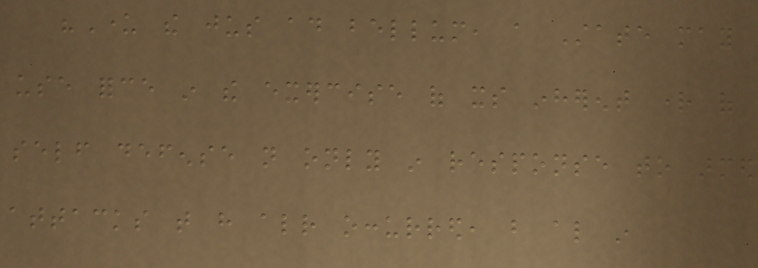"Under the jus ad bellum, a State may
use force in the exercise of its inherent right of
self defense not only in response to armed
attacks that have already occurred, but also in
